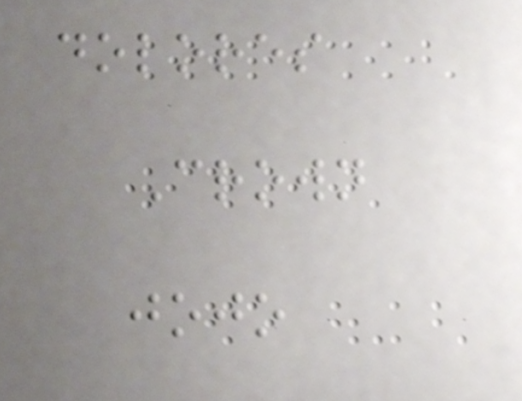dolores
Crown
jojo
